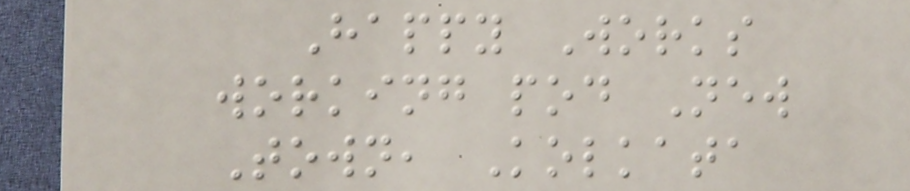Happy Works
working pod New
Town, Kolkata
